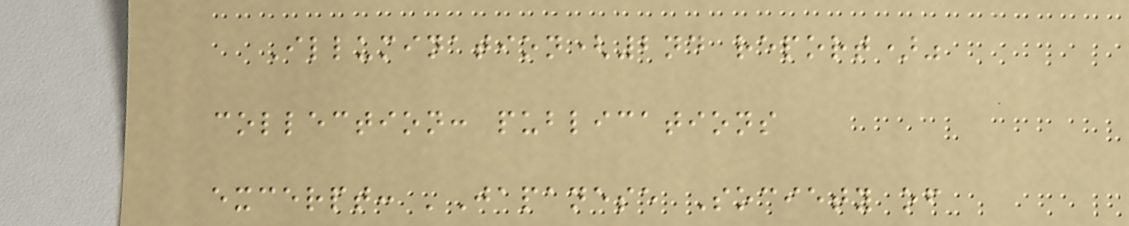Illumination(2nd report)"
collection: publications
excerpt: 'Japanese Society of
